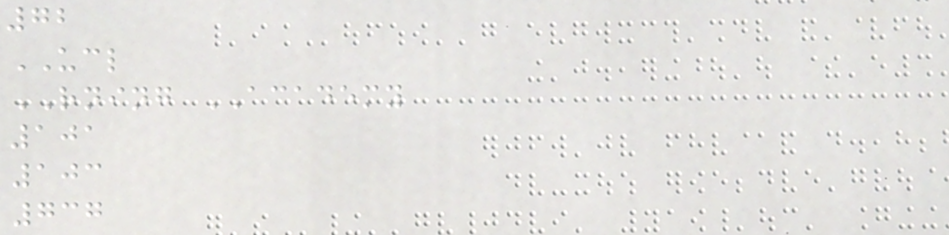72
UCL
RNING ACADEMY
101
103
737
